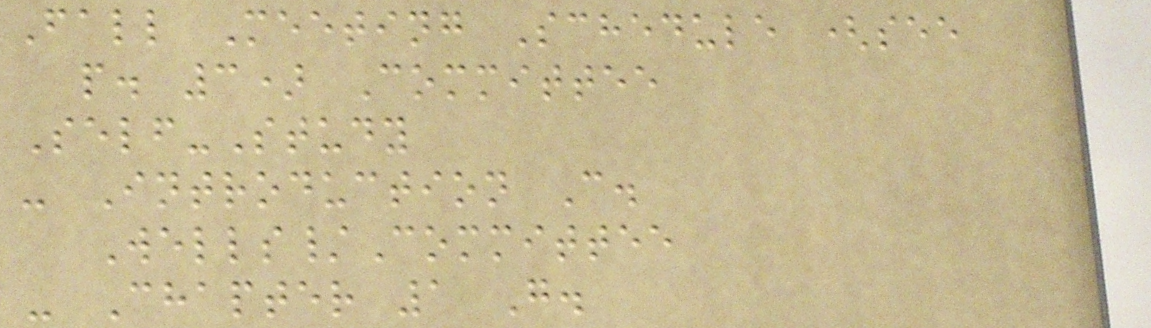Fall Meeting Schedule (see
p. 3) Committee
Self-Study
- Introduction C.
Wells/Committee
- Chapter 1 G.
